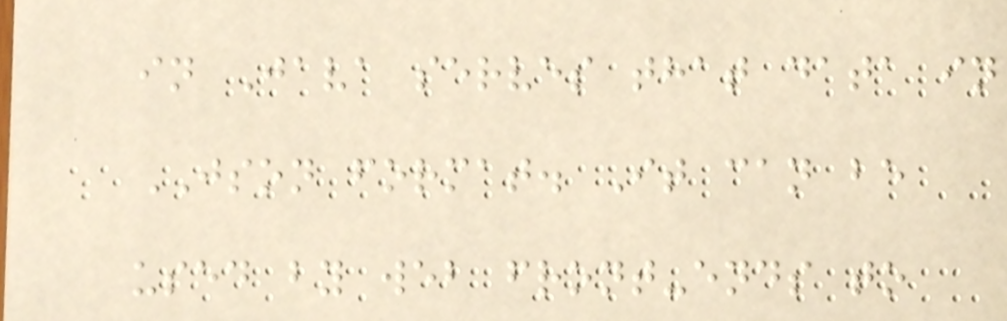in Java serves that data in
JSON format. It can be
used by web front-ends to
